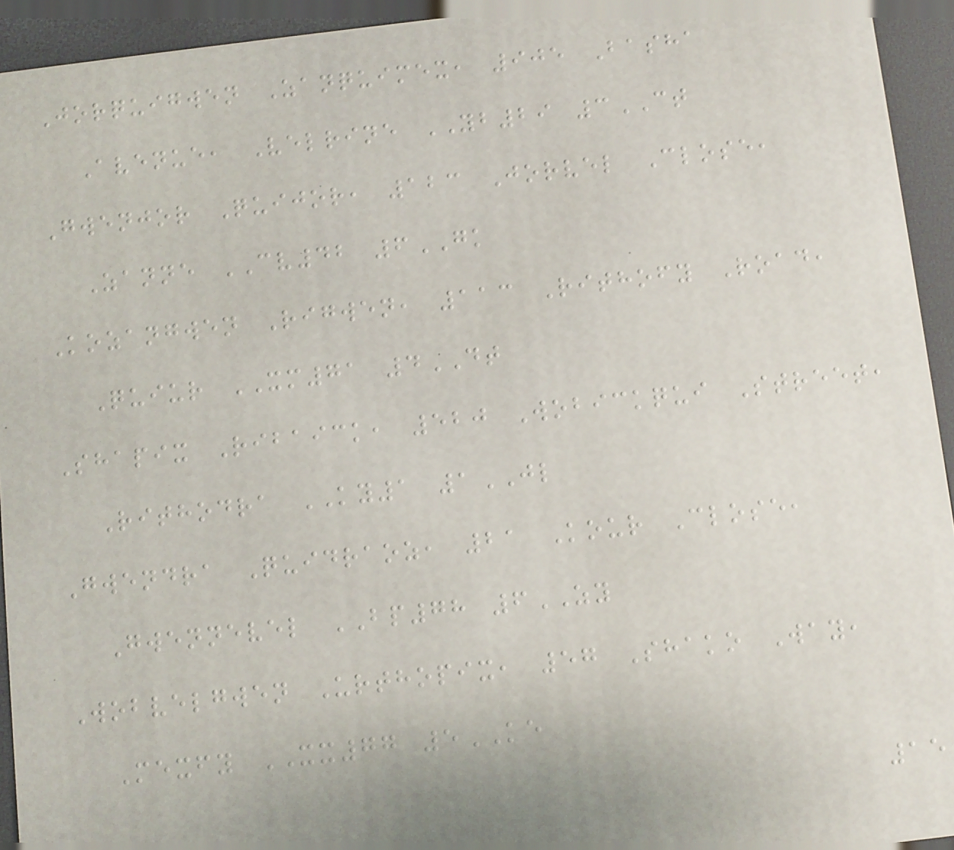Jorquigwen Zanquimex, 905 Basha
Avenue, Velrine YB29 3CT
Gwenjor Quijor, 123 Jorvel Close,
Zanne CV42 6GK
Kozangwen Rigwen, 113 Rithofy Road,
Quiur XM71 4DT
Shapix Ribaick, 520 Wobickqui Street,
Rithodra KY1 1JL
Gwendra Quidraoz, 21 Kour Close,
Gwennevel BP78 6ZY
Wobvelgwen Urthopix, 57 Shako Way,
Mexfy XX77 5KE
15
